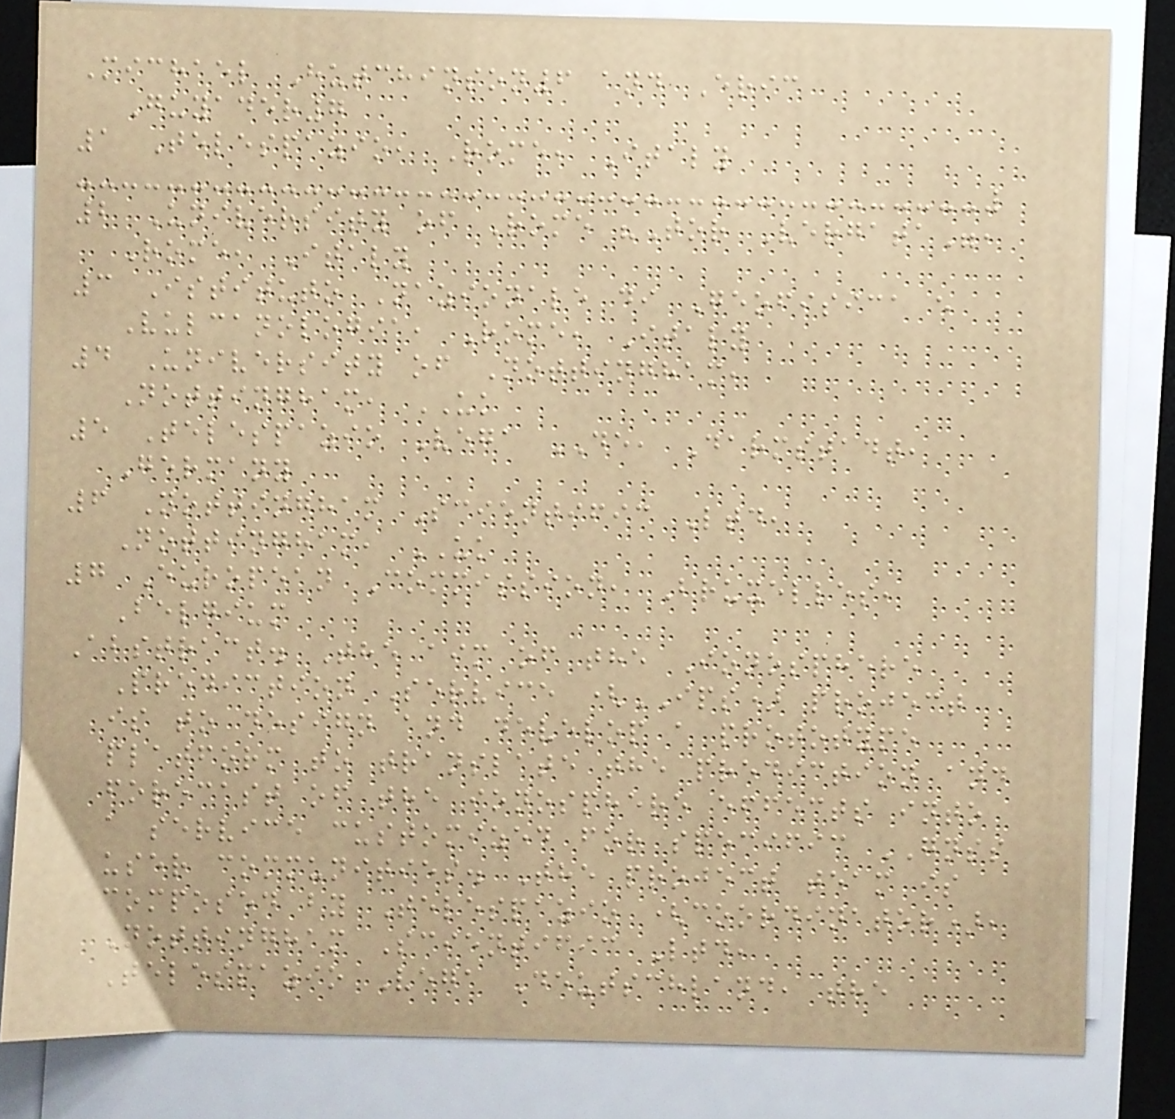Michael Hutchinson6 and Eric
Guyader7
1 Telespazio, Rome, Italy
2 University of Rome "Tor Vergata",
Rome, Italy
3 Istituto Nazionale di Geofisica e
Vulcanologia, Rome, Italy
4 University of Nottingham,
Nottingham, UK
5 Telespazio Vega DE, Darmstadt,
Germany
6 Nottingham Scientific Ltd,
Nottingham, UK
7 European Commission, Bruxelles,
Belgium
Abstract. The aim of the Ionosphere
Prediction Service (IPS) project
is to design and develop a prototype
platform to translate the prediction and
forecast of the ionosphere effects into
a service customized for specific GNSS
user communities. The project team is
composed by Telespazio (coordinator),
Nottingham Scientific Ltd,
Telespazio Vega Deutschland, the
